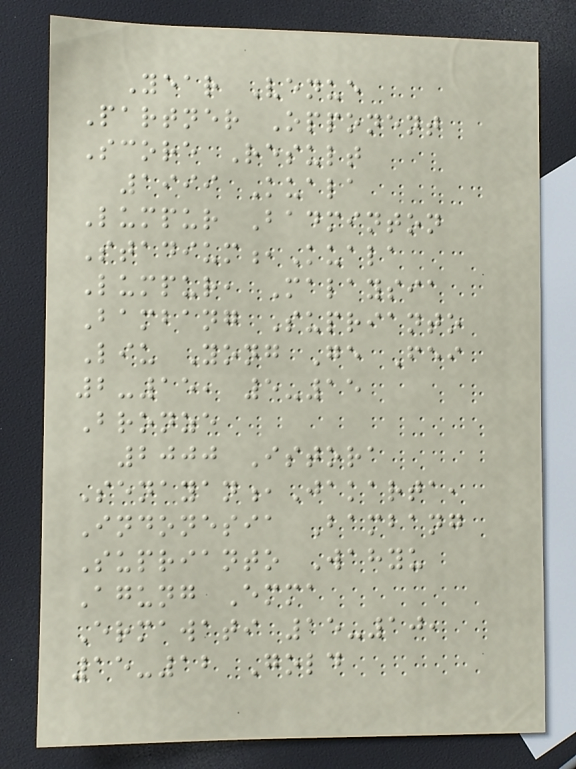Year Venue
Partner Opponent
Score Result
1999 Kuala
Lumpur Badminton
Stadium,Kuala
Lumpur, Malaysia
Bambang Suprianto
Liu Yong Ge Fei
2-15, 5-15
Bronze
2000 Istora
Senayan,Jakarta,
Indonesia Bambang
Suprianto Wahyu
Agung Emma
Ermawati 15-10,
15-12 Gold
